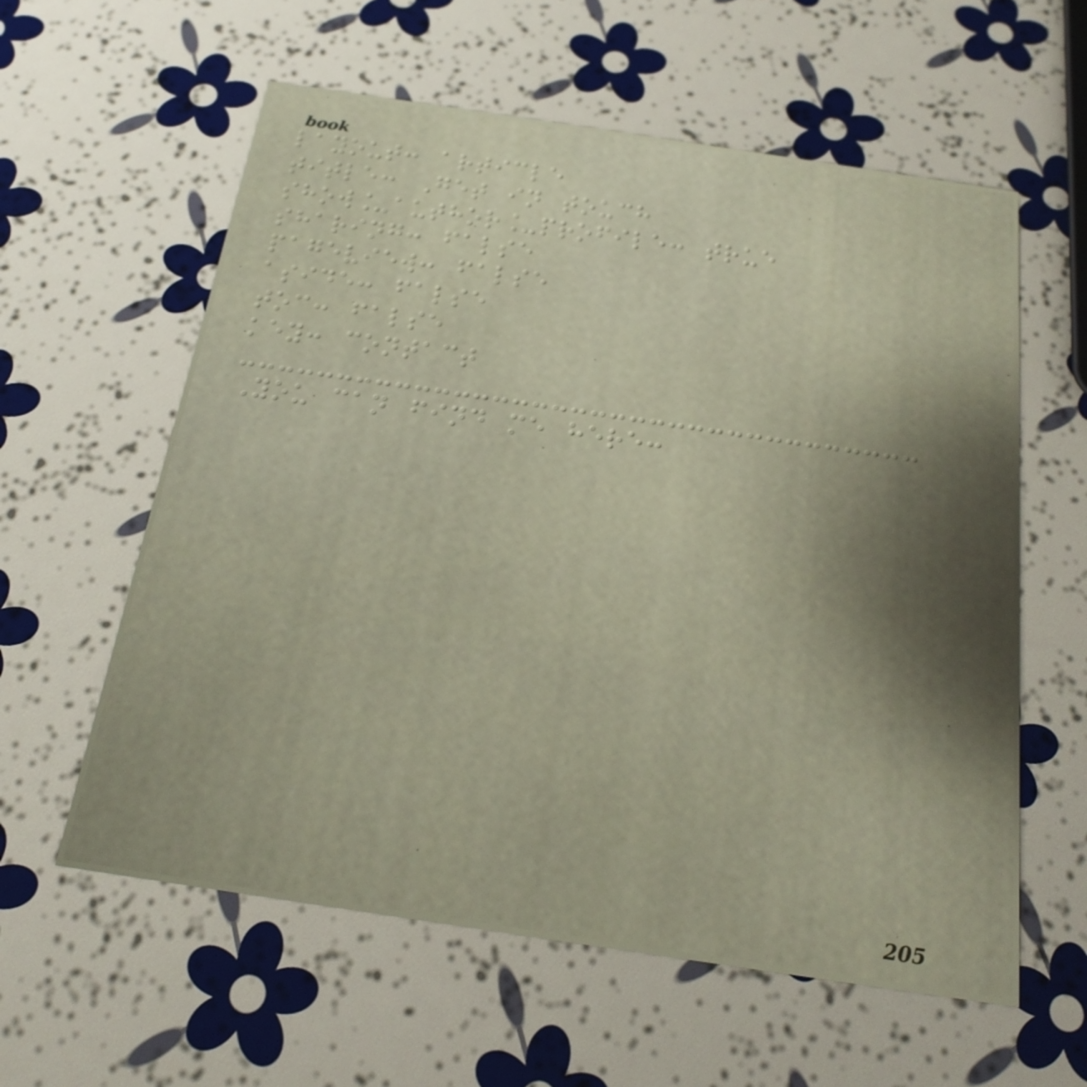layout: article
title: Get in touch
show_author_profile: true
sharing: false
pageview: false
aside: false
toc: false
key: contact
You can find me here:
